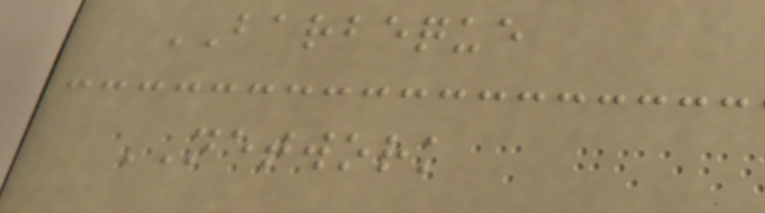BARBEQUE
NETWORK
